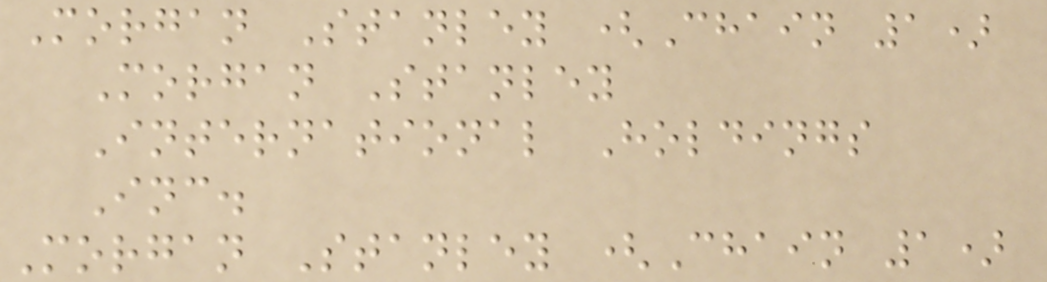Morgan Stanley (Chain 1)
Morgan Stanley
International Holdings
Inc.
Morgan Stanley (Chain 1)
